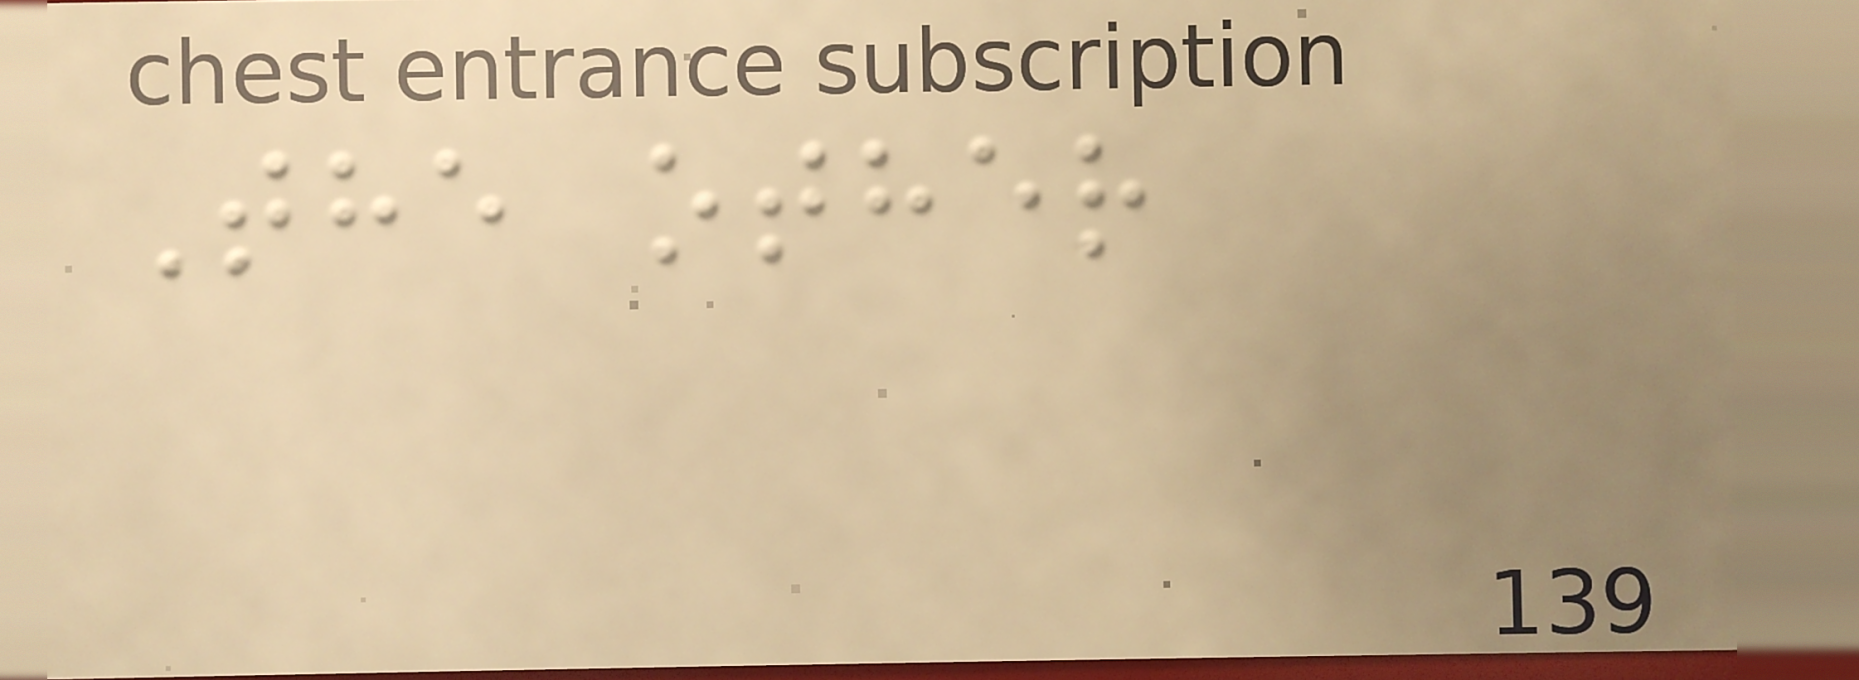The other
